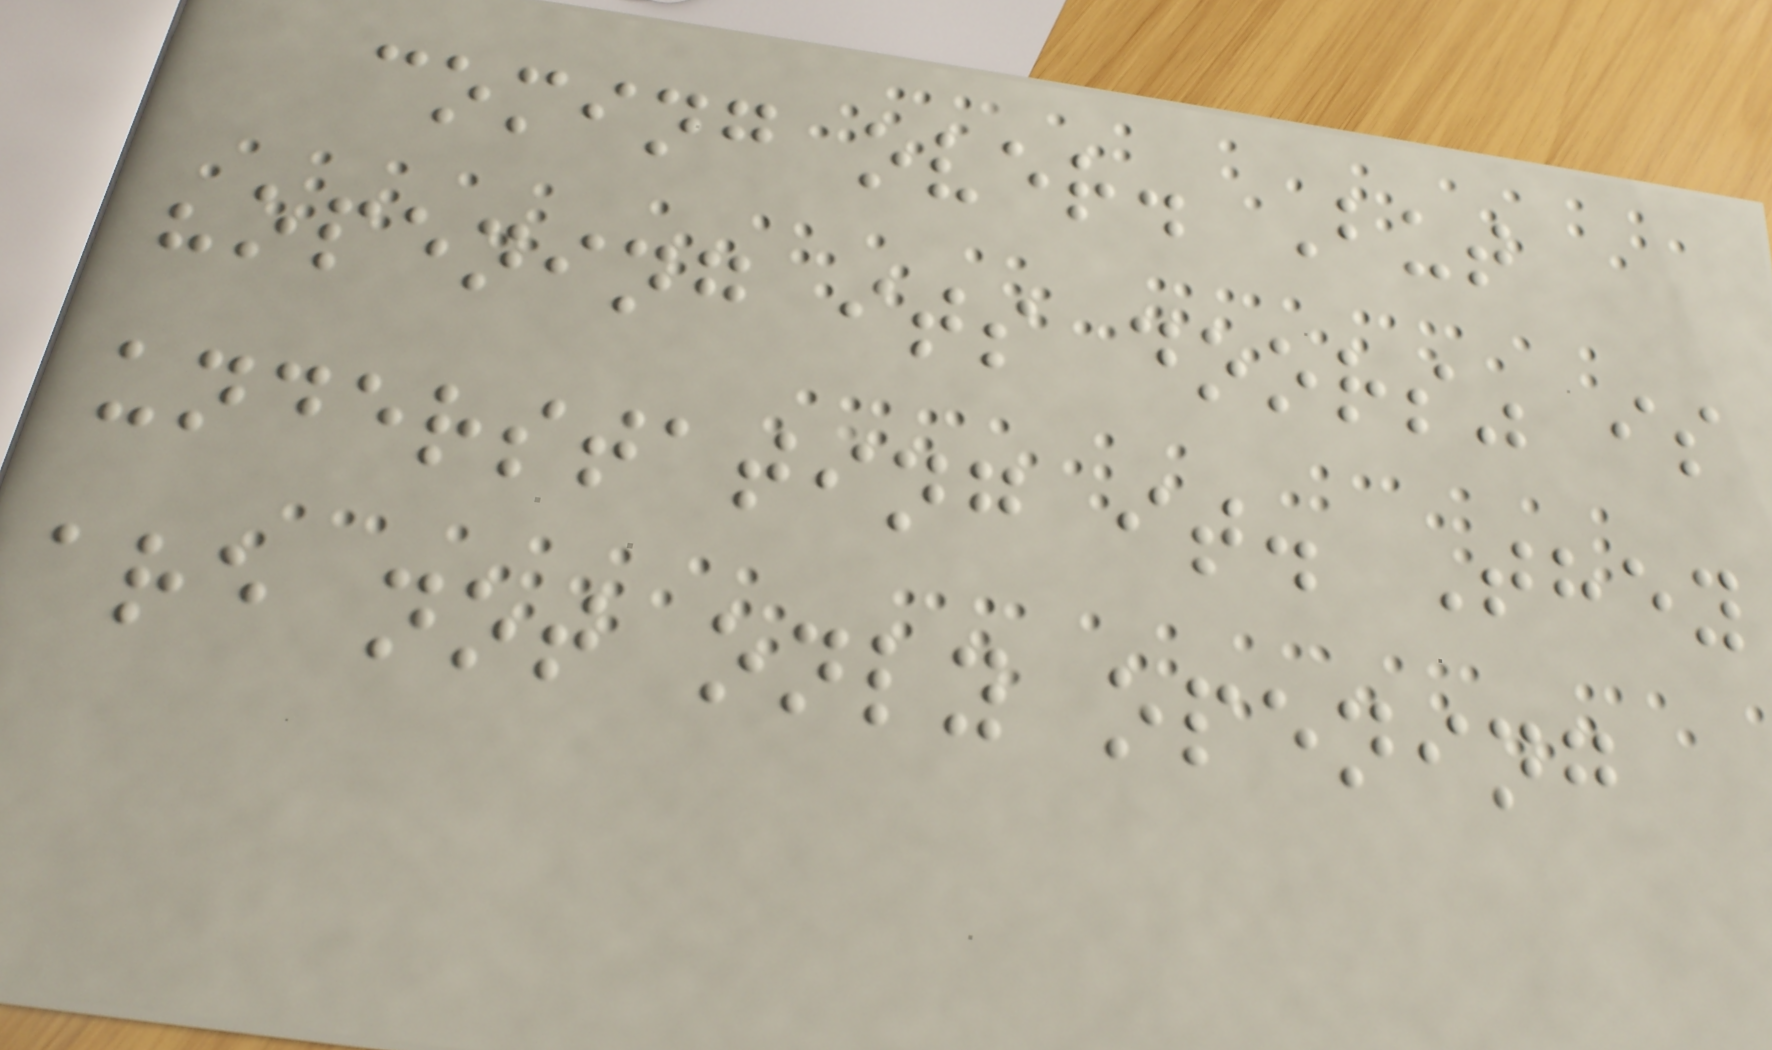coming over. But
"opening its doors" is
understating it. They
are not only opening
